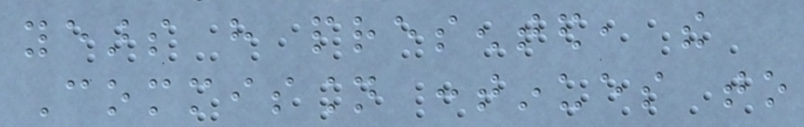years have presented, the
Commission continues to
